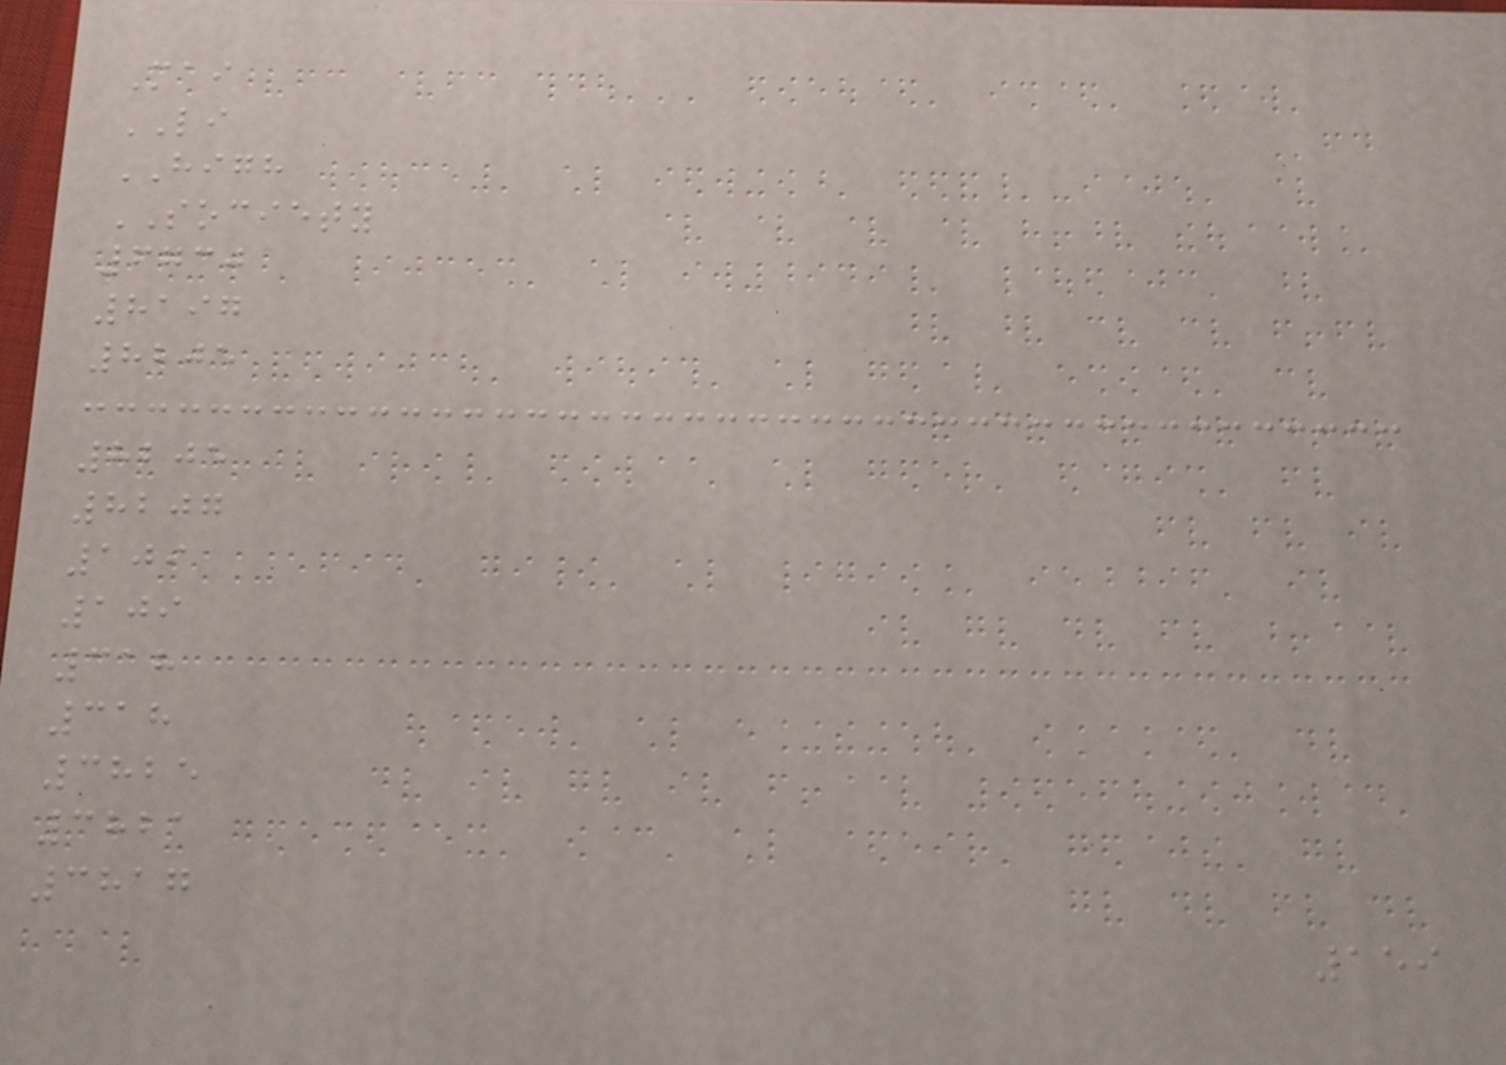Mai
LI
HIGH
SOCIETY
6730
8197
8205
8205
8207
109
109
318
318
3825
3821
3817
159
